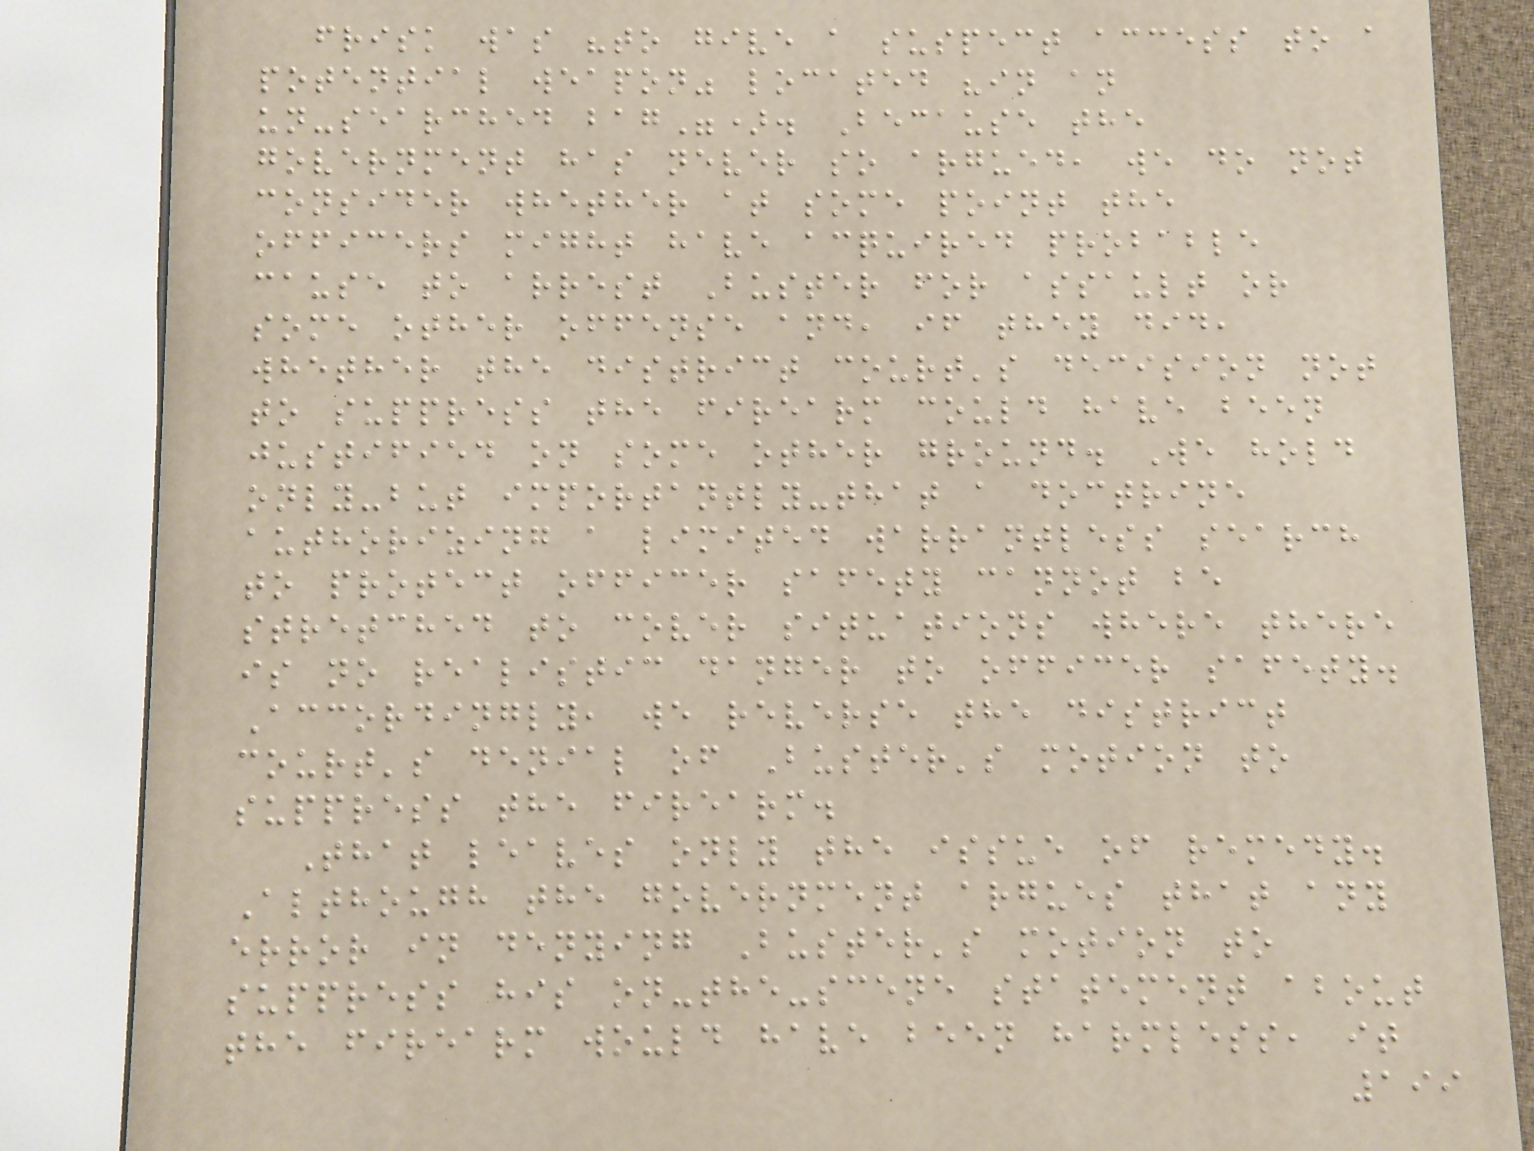frisk was "to give a suspect access to a
potential weapon" located "in an
un-searched bag"). Because the
government has never so argued, we do not
consider whether at some point the
officers might have acquired probable
cause to arrest Buster for assault or
some other offense and, if they did,
whether the district court's decision not
to suppress the firearm could have been
justified on some other ground. We hold
only-but importantly-that a doctrine
authorizing a limited warrantless search
to protect officer safety cannot be
stretched to cover situations where there
is no realistic danger to officer safety.
Accordingly, we reverse the district
court's denial of Buster's motion to
suppress the firearm.
That leaves only the issue of remedy.
Although the government argues that any
error in denying Buster's motion to
suppress his on-the-scene statement about
the firearm would have been harmless, it
199
